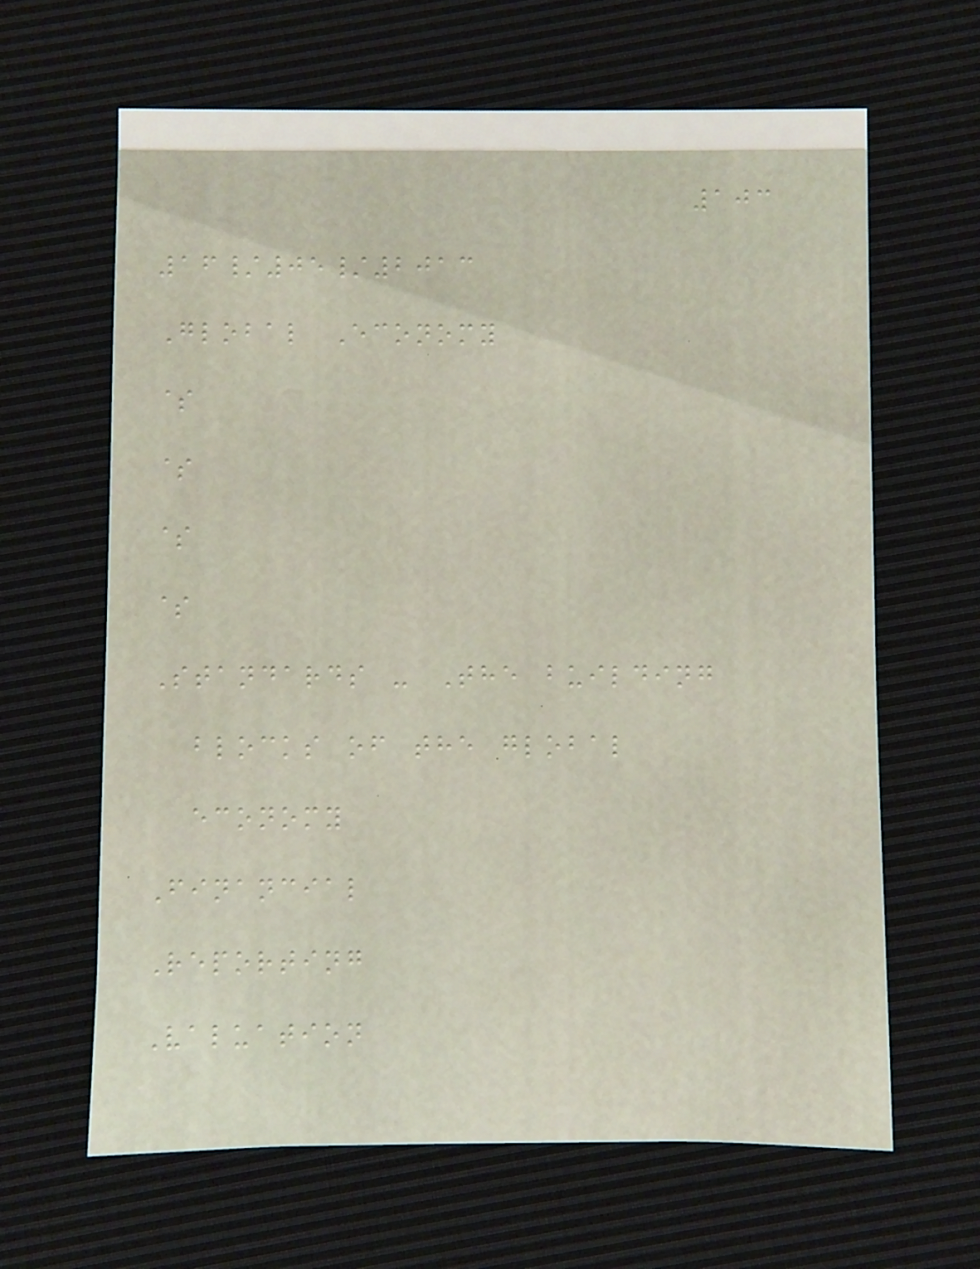103
16/05/2013
Global Economy
$
$
$
$
Standards - The building
blocks of the global
economy
Financial
Reporting
Valuation
